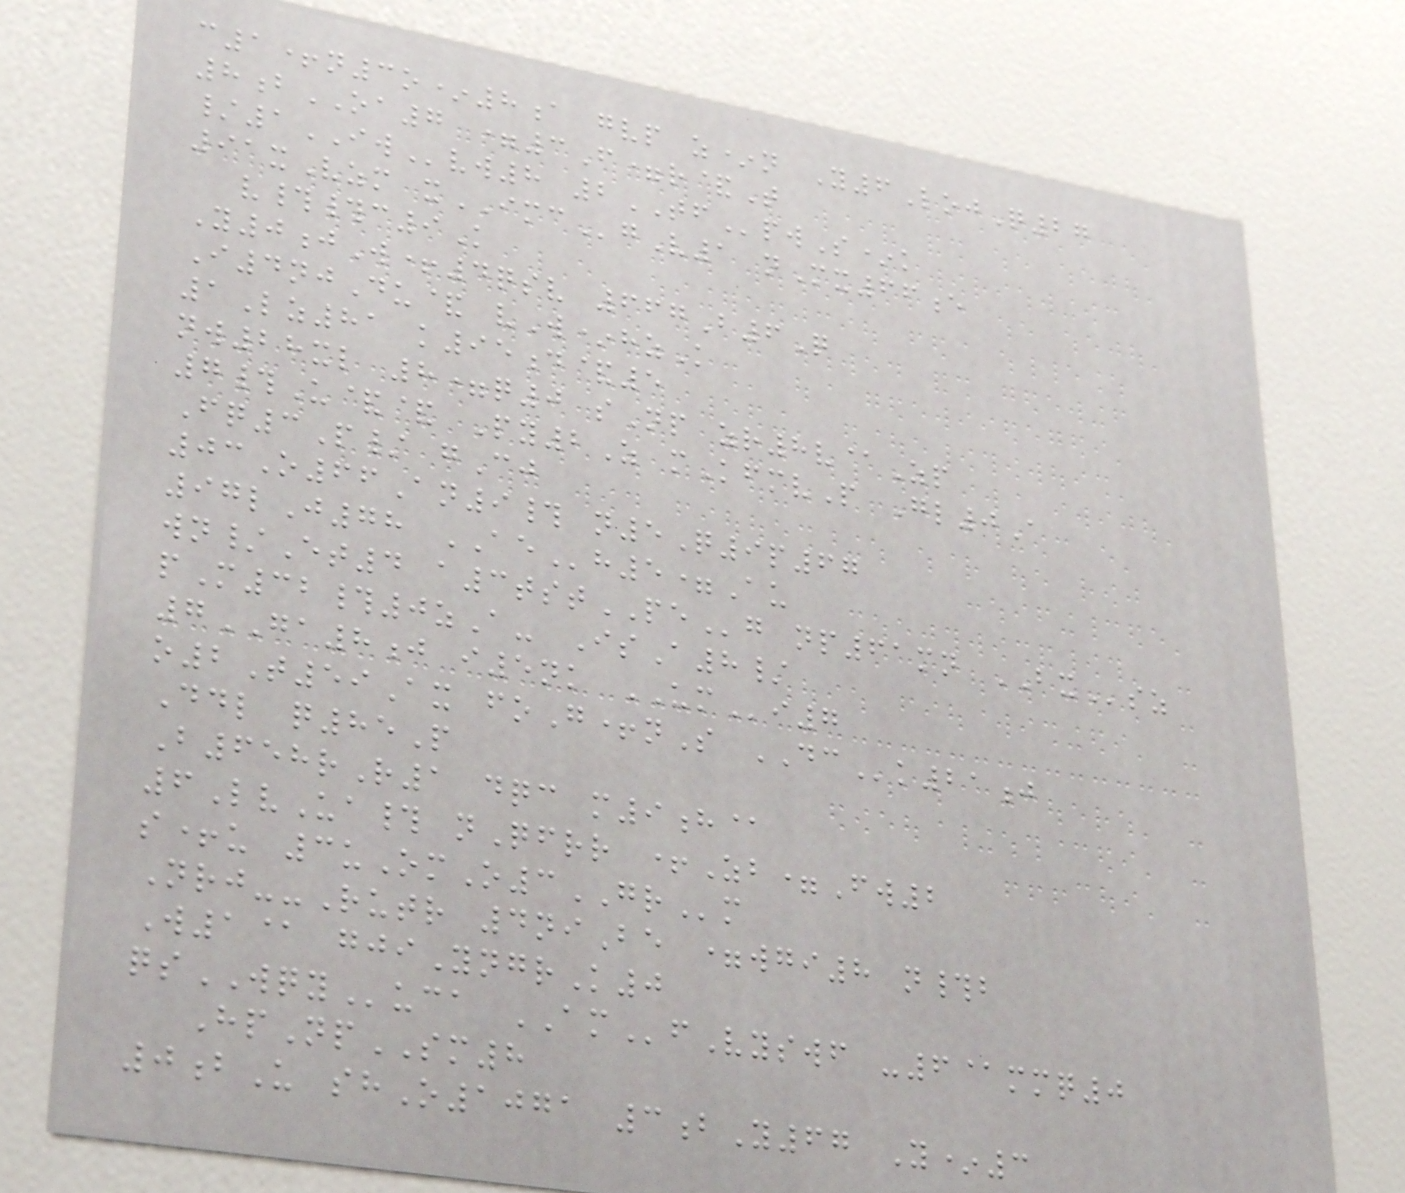c1+n3o*8a gvp z*n Y6LojQ27
8bOA7 =3F=r&T
/1IWvw8 2TFpwS*k
91xVzm xIMCgV1 nMx66e
v##c9K
Y0jW+4qsv 667B6Q
I4njDu& vW*hzK
1Lz81 k95d&5
nw28xl 8=q0 sNp zr8v@Zp
7#U&& Py2Z mKfmvP Gl0A
Fq3P/ gCj
03O66An9# n5Q9p67
97lJ78 AEh5=Au
wn/Et4 a3tstPEg np61mn BXsz
pM32#0zA- IsA8/
7GA8j i5nk UMi7
o2T59Ax foG+nS DCk21j
Ddl q85P
B658rR1 dqc m9h@
6LvUa# nQfrr +Zb=Fw2
s+u 3uOmO3GRm
Nrj--Rutr 4niBe =wgi8 n#b
W1@ gjiYngrK0
qsWQYuca AMfVyswf -6@mmq0
HpNpSM8
0bU shO1071 3bY67 Y*3
